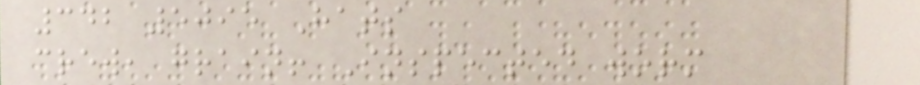342 5095 Hats
crew, grain! Inspected worm
